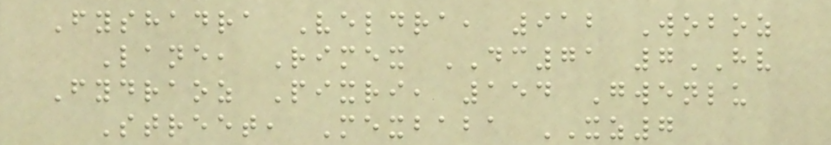Fyshadra Veldra, 912 Woboz
Lane, Rimex DC71 7HV
Fydraoz Pixri, 154 Gwenlu
Street, Mexbaba XZ7
